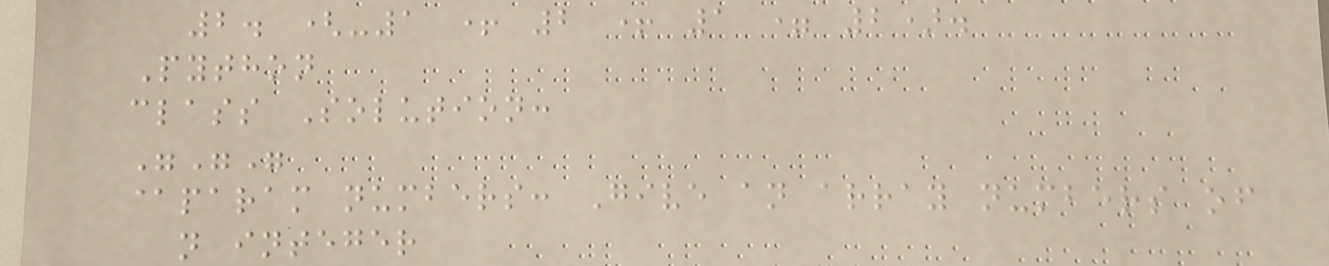2. (-1 + 2 + 1 = 2).
Python
class Solution:
"""
@param numbers: Give an array numbers of
n integer
